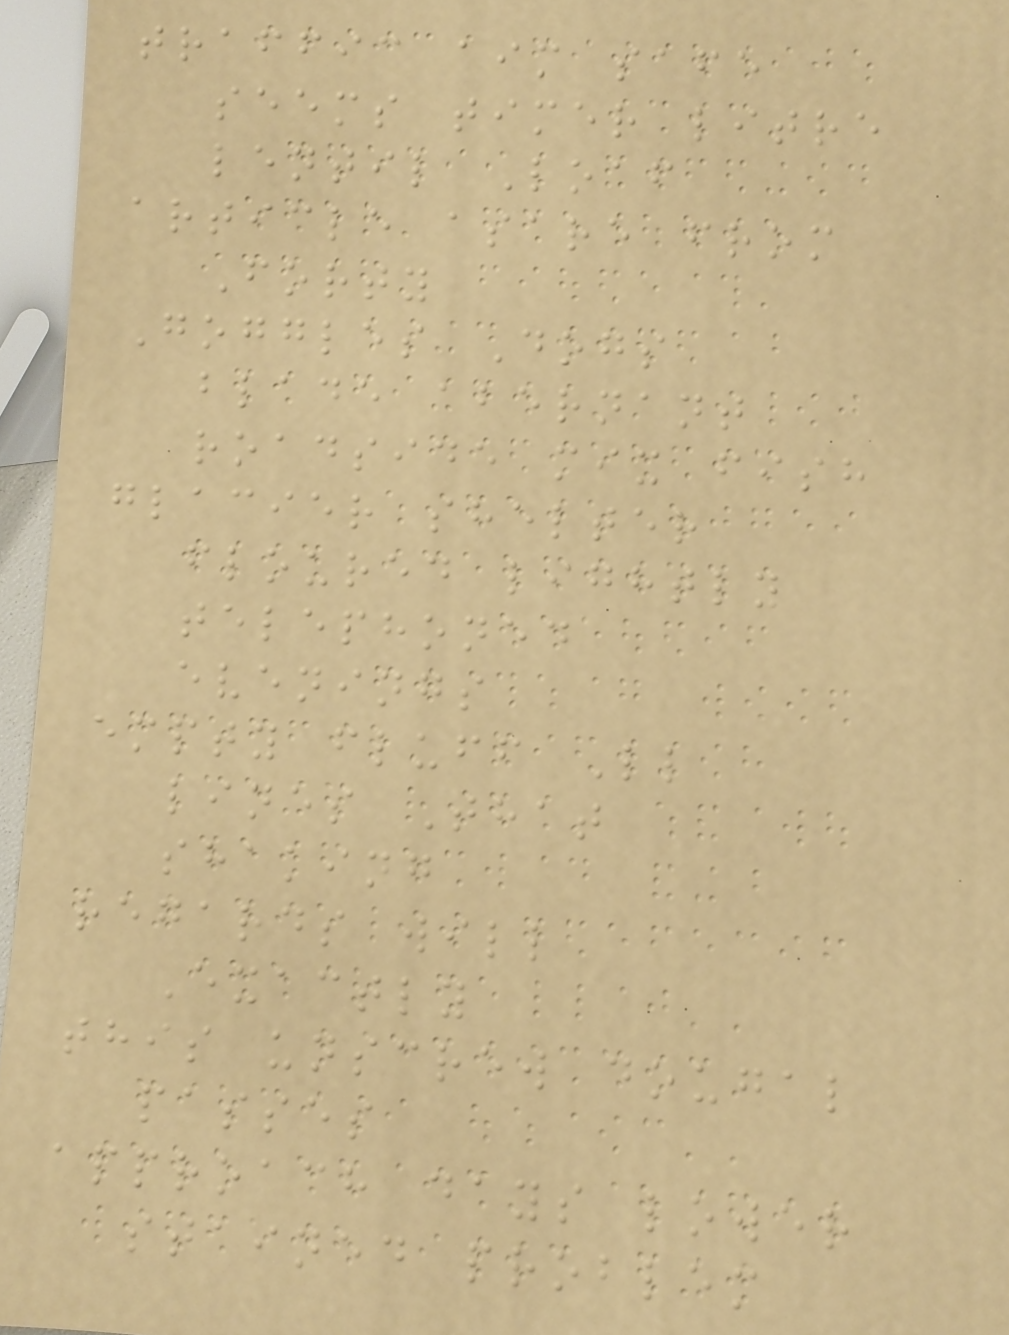traffic aim safe
seems timer litre
lentil Loaf
article asare from
Forty
Goggles Dogs
blade abernant
roadside mix fish
glacier shelter
floured lightly
telephoned
evenings
empty fluff Ll
lines That
shaking
regards will
Exactly
this unscrew dougal
passes
approach days lower
stained problem
